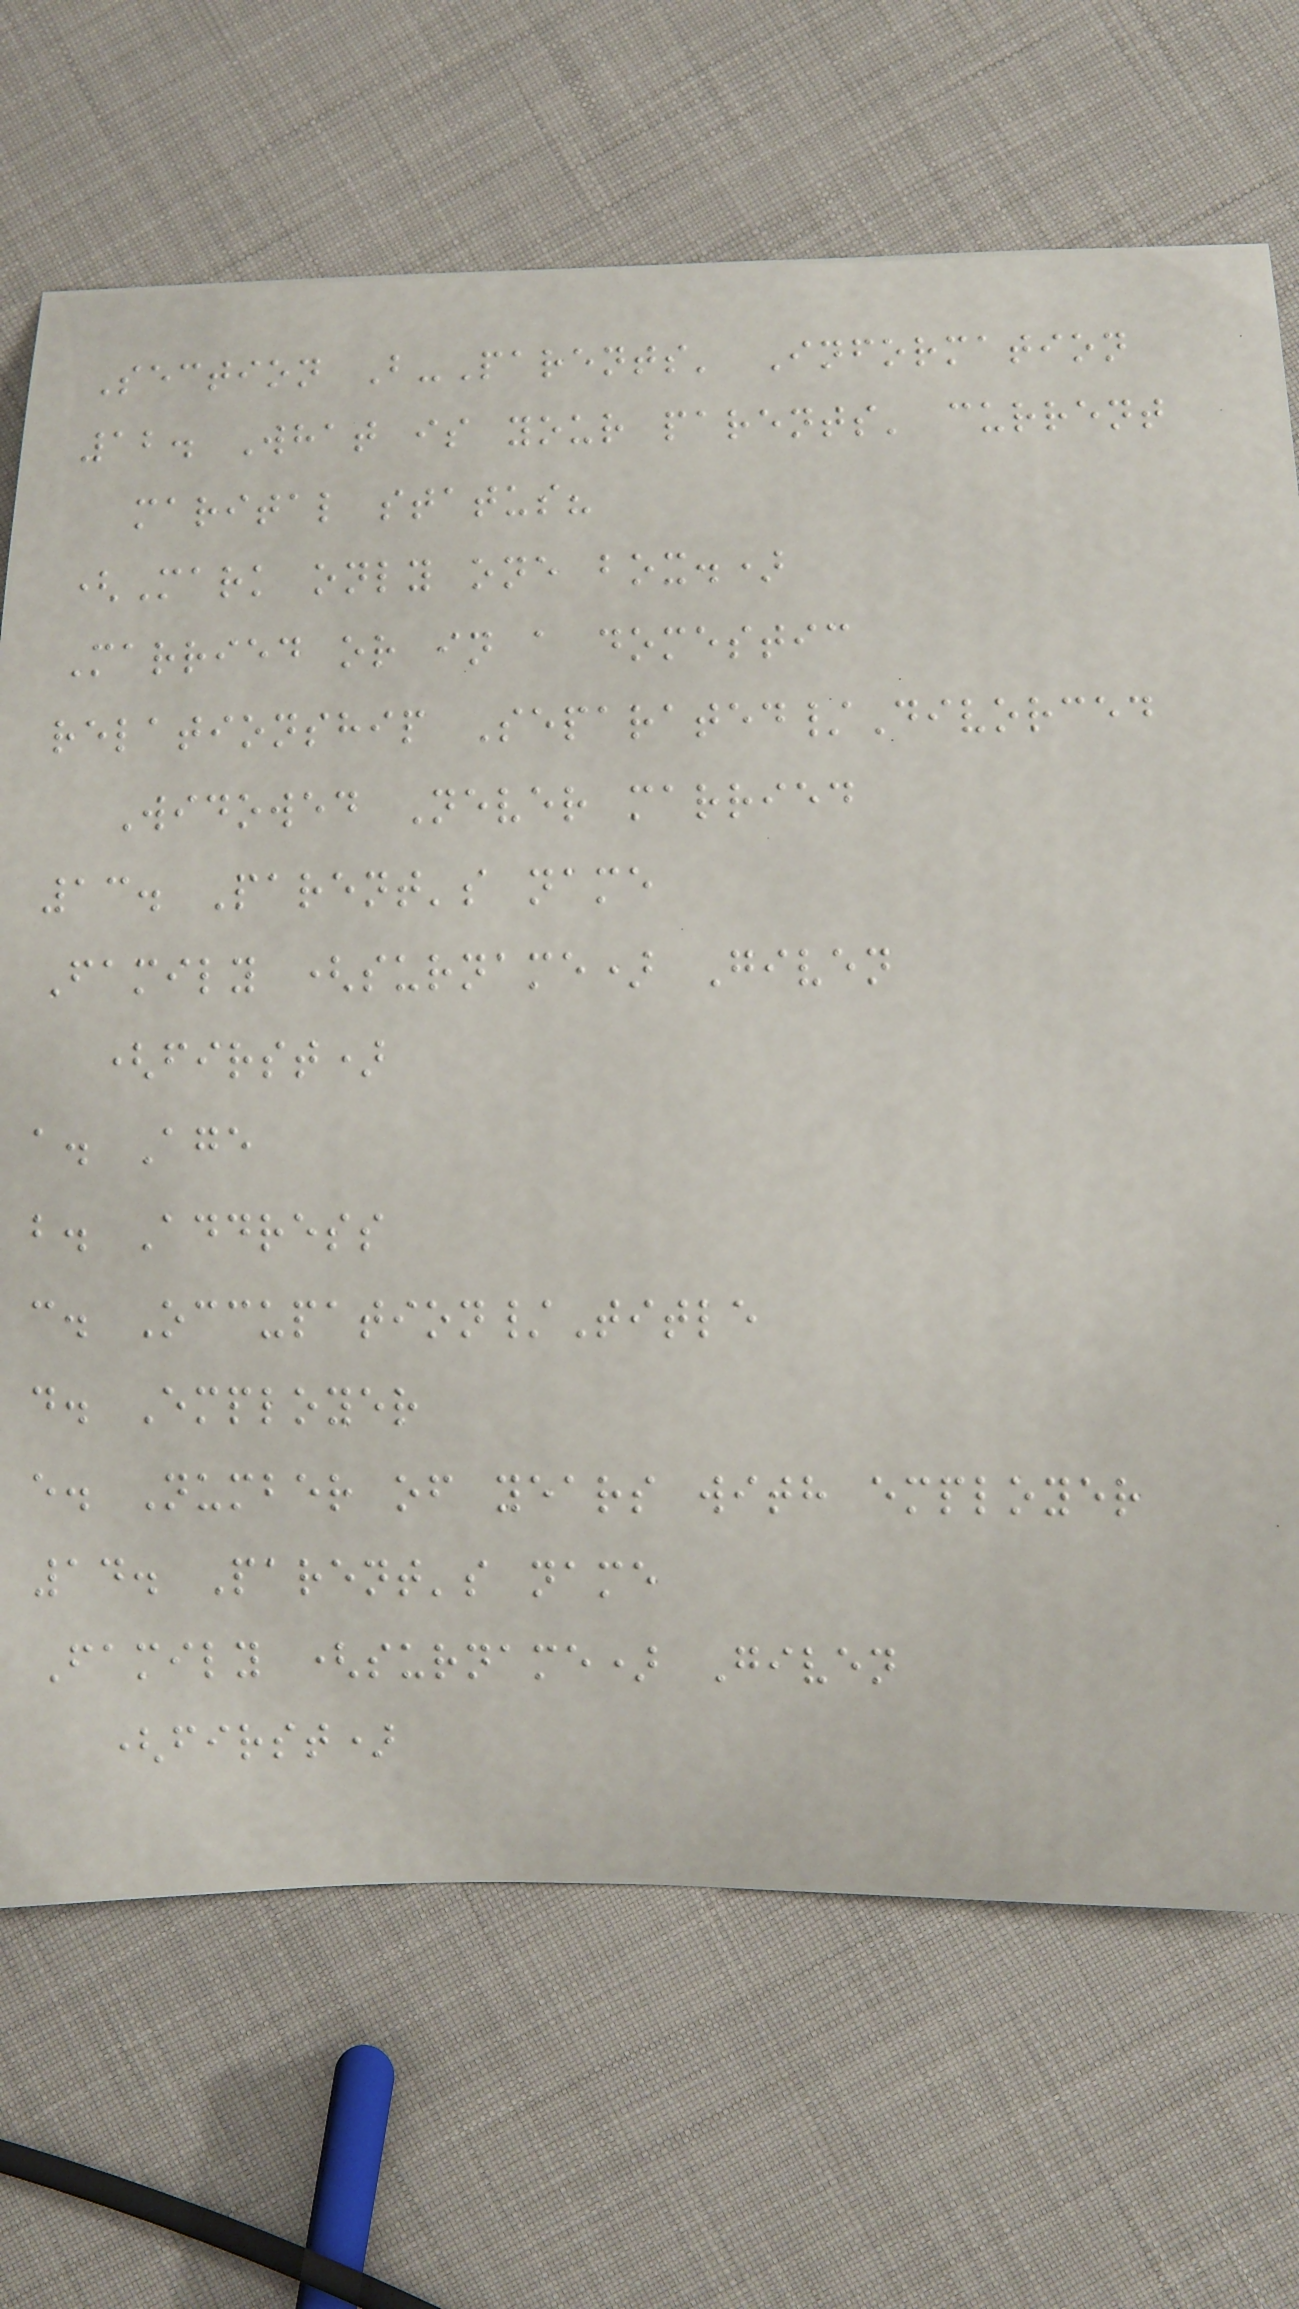Section B-Parents' Information
12. What is your parents' current
marital status?
(Mark only one box.)
Married or in a domestic
relationship Separated/Divorced
Widowed Never married
13. Parent's name
Family (surname) Given
(first)
a. Age
b. Address
c. Occupation/Title
d. Employer
e. Number of years with employer
14. Parent's name
Family (surname) Given
(first)
